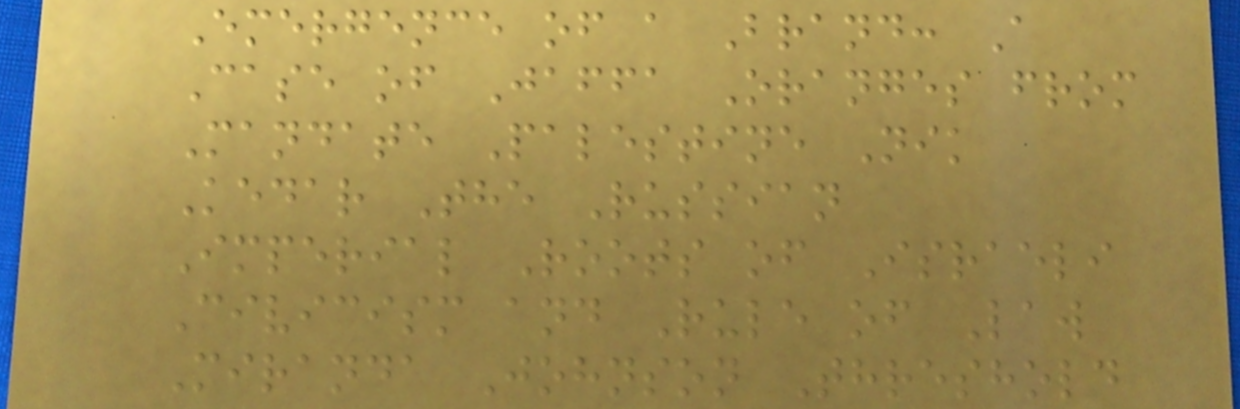Emergence of a Brand: A
Case of Jaffa Oranges from
Mandate Palestine Nik
Kedar The Russian
Imperial Roots of Israeli
Civicism and Rule of Law
Miranda Johnson Threshold
